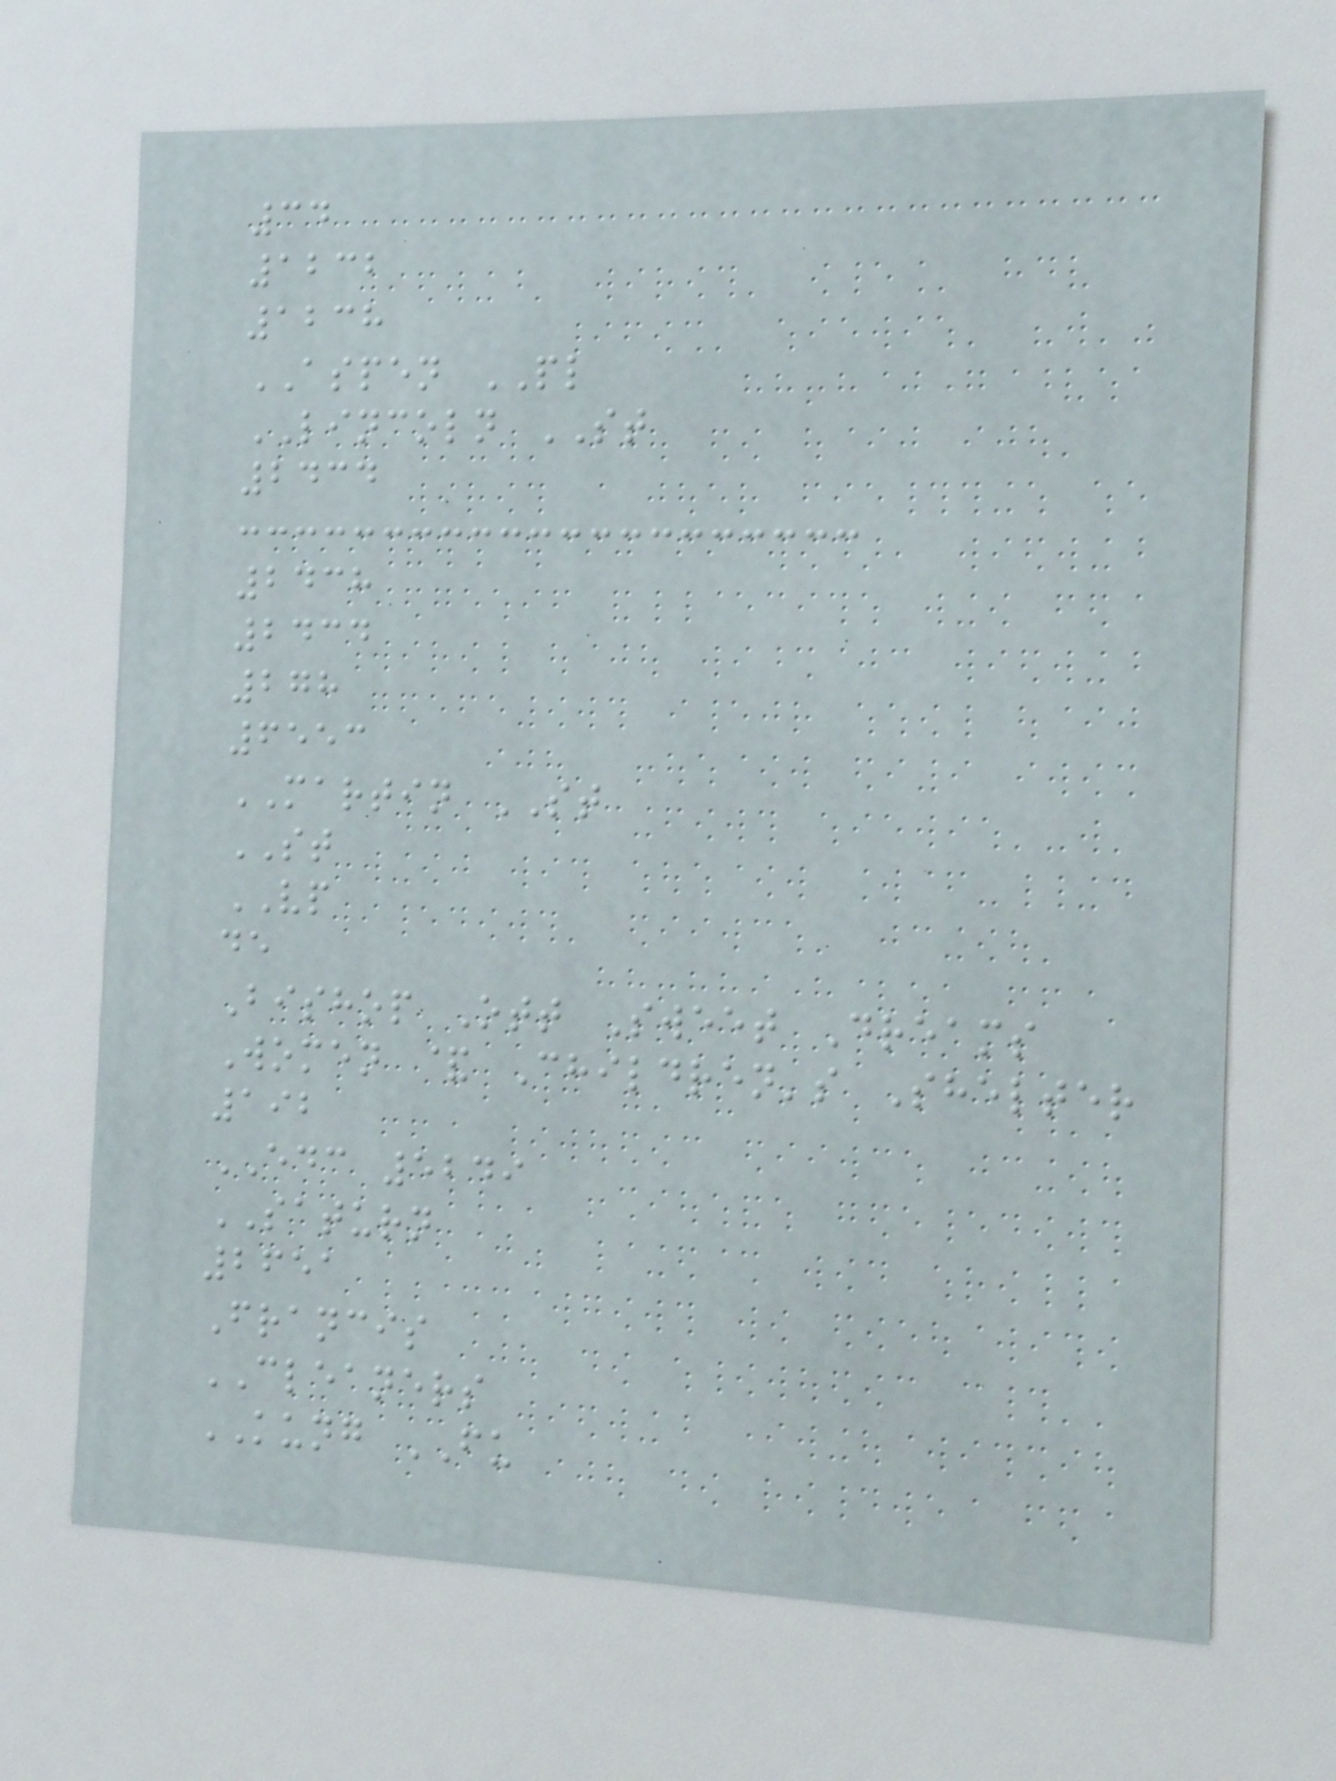34
1232
1238
ASPEN PL
LINCOLN ST
2434
2438
2434
278
6553
MARTIN ST
ST
VP
de
Bishop Ott Sweet Dreams
Women & Children's Shelter
192
EDC 5249
SATURN
2651
Francis
CLEANERS
KUNG FU
